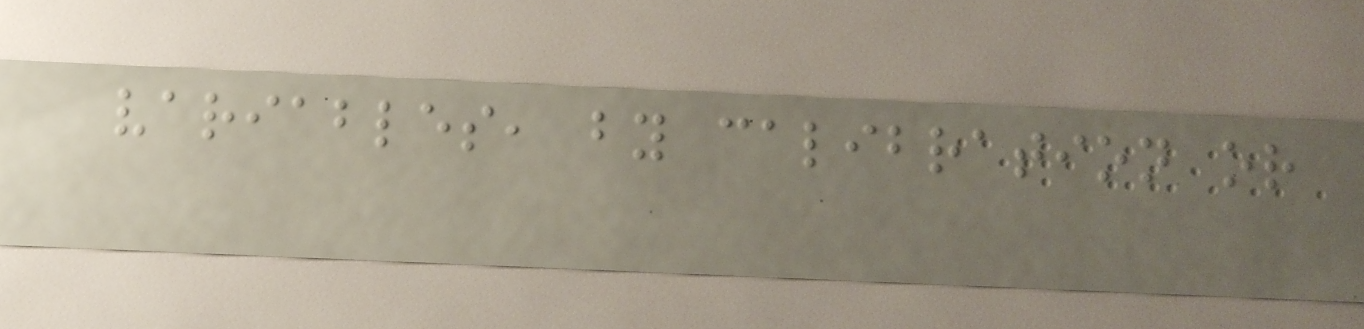variables, by calibration or
